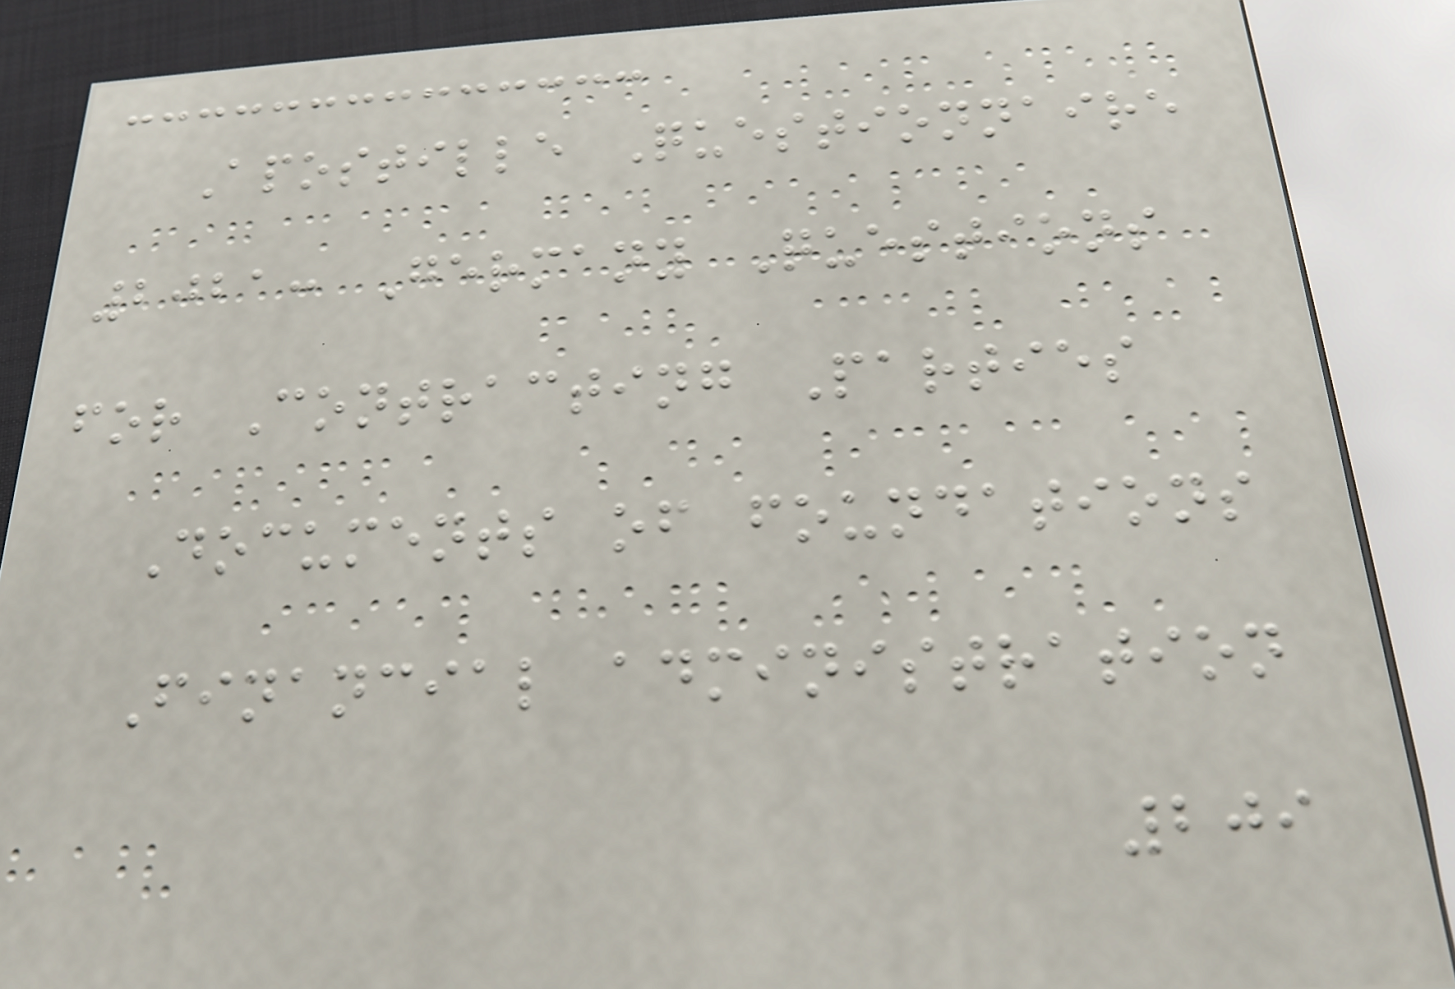Apostille Questionnaire
2021: Germany Questions
for Contracting Parties
Documents of foundations
Financial administration
209
